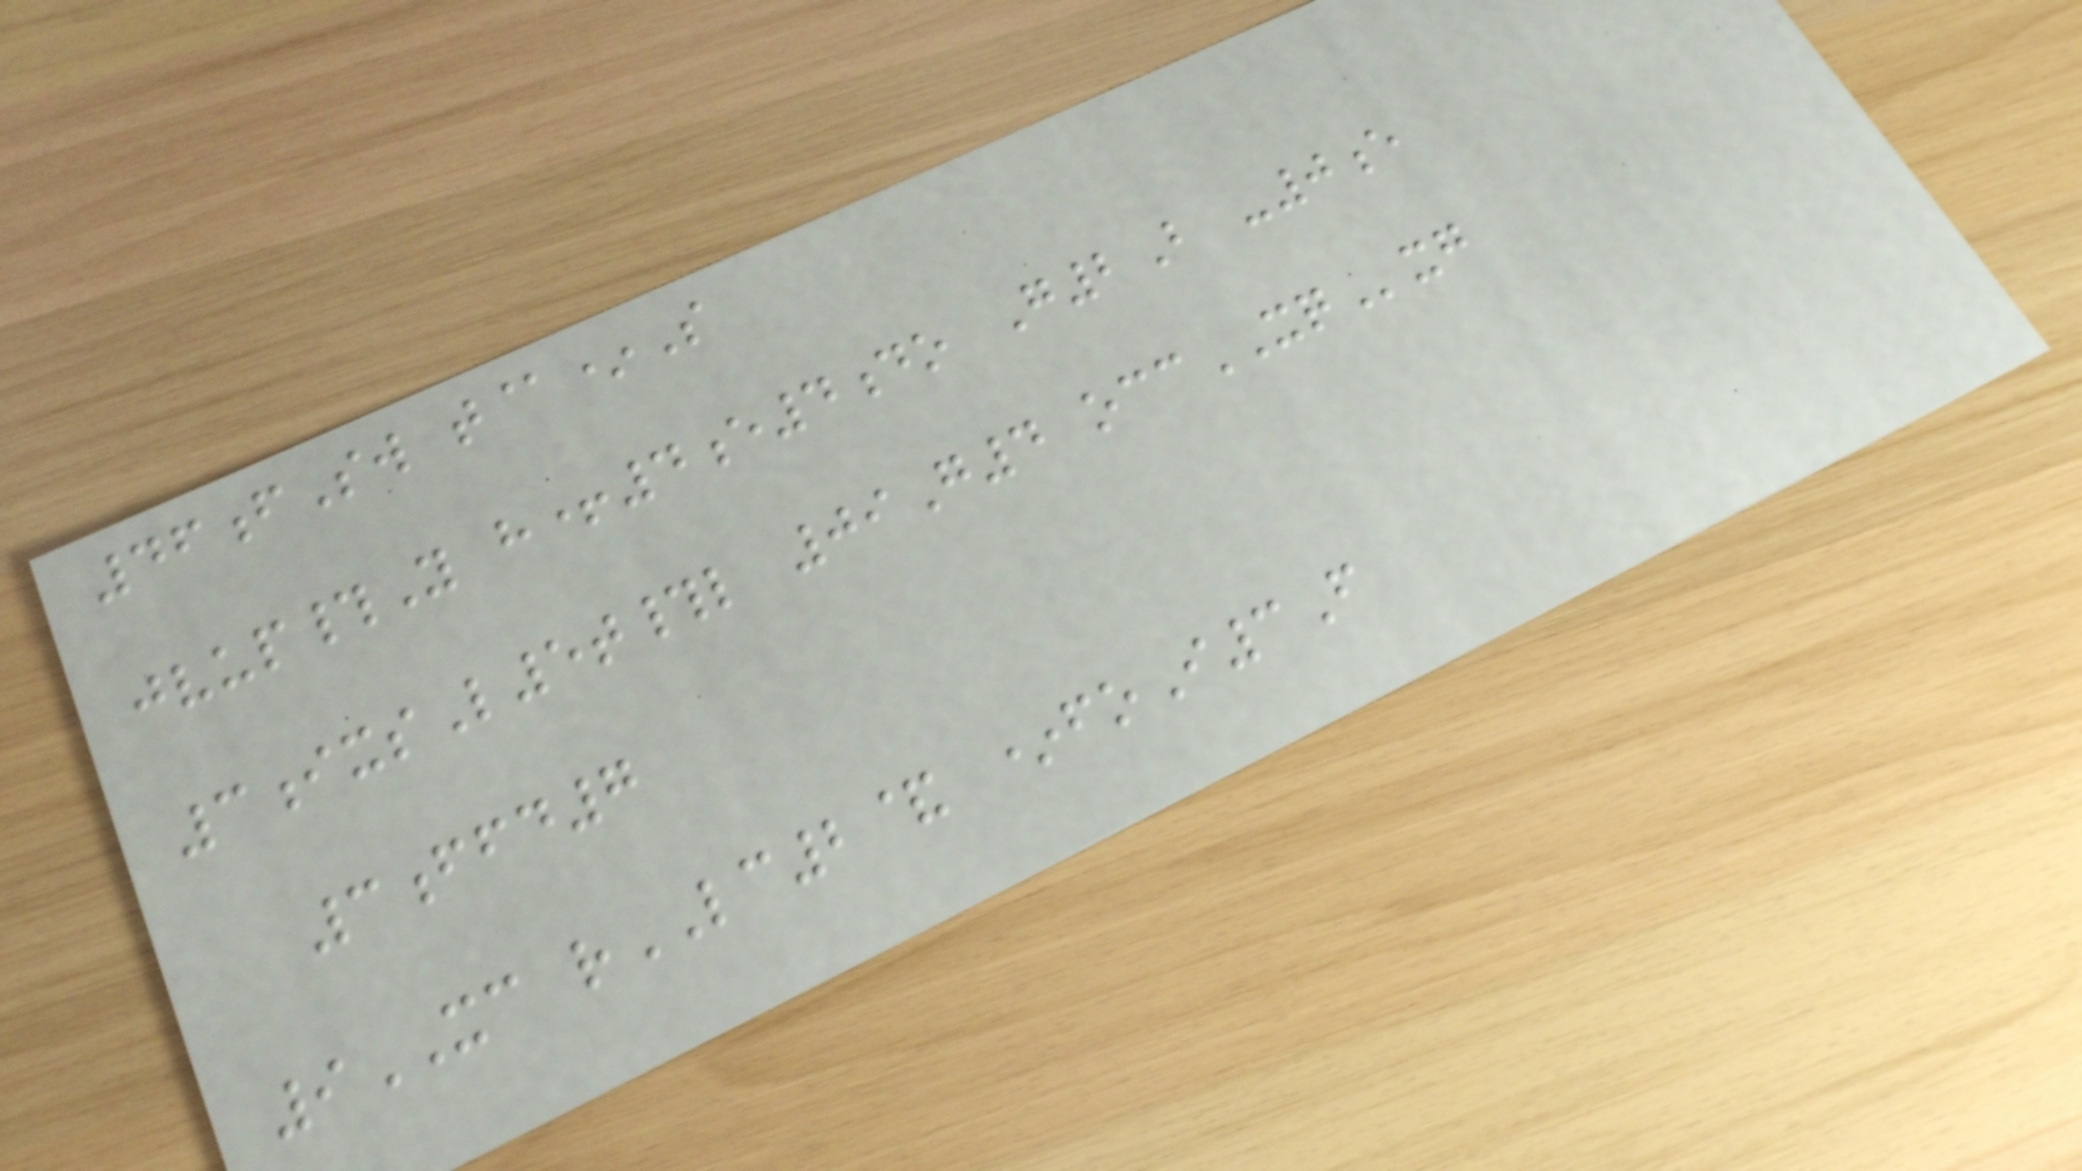46fSw t@*S
jvup#Y h+4e4do G2B -0e
3ixsL5t#l 09G4 occXQxg
3ffd7
9XC rLC2& *foI3F
